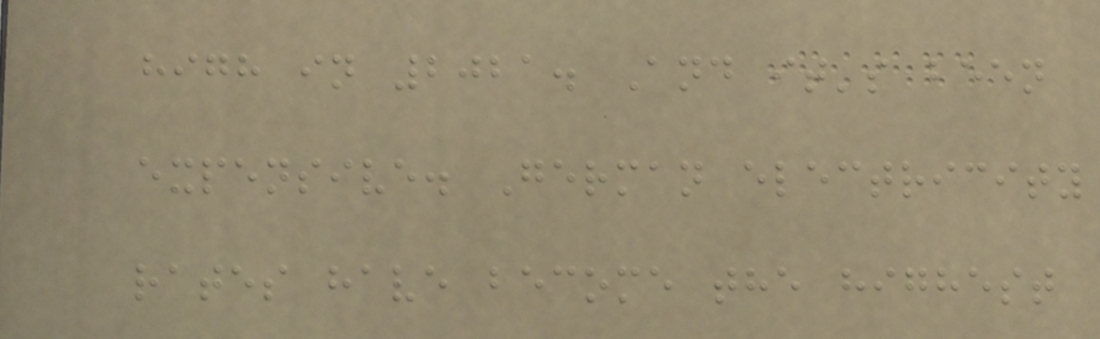high in 2021. And it's been
expensive. German electricity
rates have become the highest
